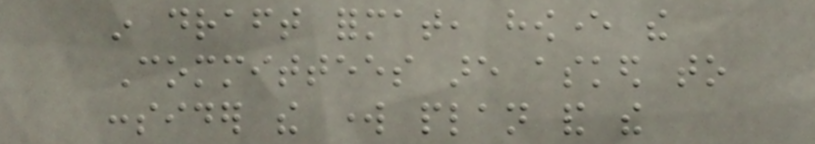in draft format, however the
Committees are asked to
consider the work plan and the
